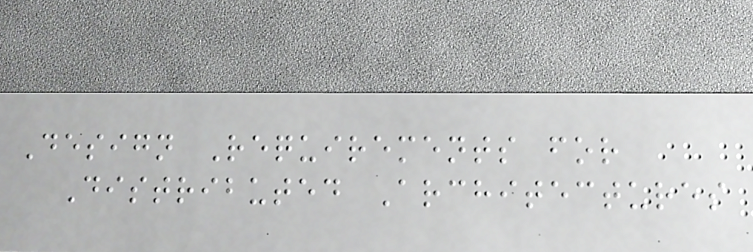Design Requirements for
Distributed Architectures
